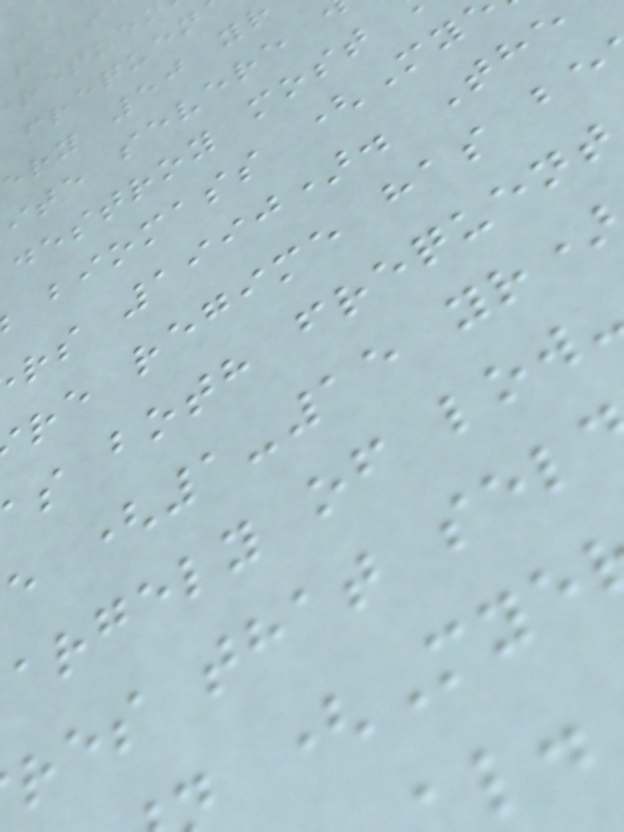ery 50 yr
ite severe
destroy most
biomass (My
rs 1990). The
re regime has be
s both frequent
e (1-15 yr)
argely of low
res that sel
